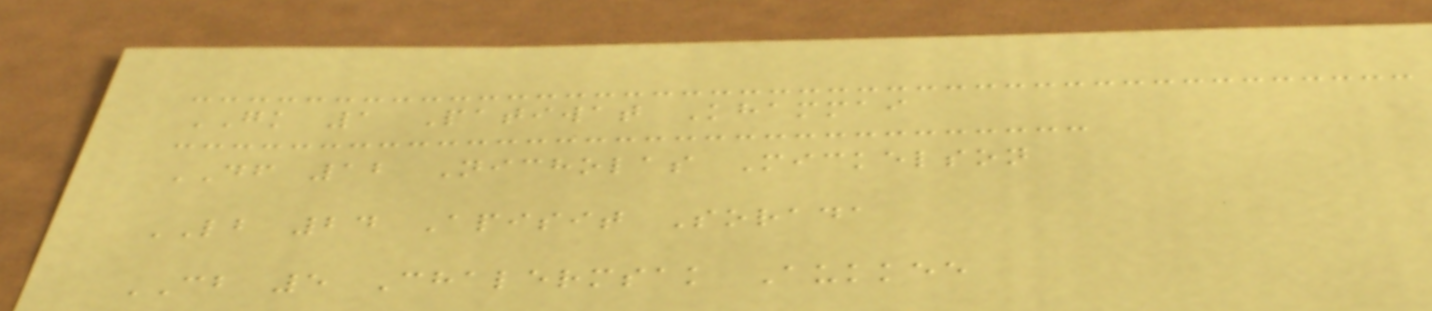GK 1 Patiwat Khammai
DF 12 Nicholas Mickelson
LB 24 Apisit Sorada
CB 5 Chalermsak Aukkee
